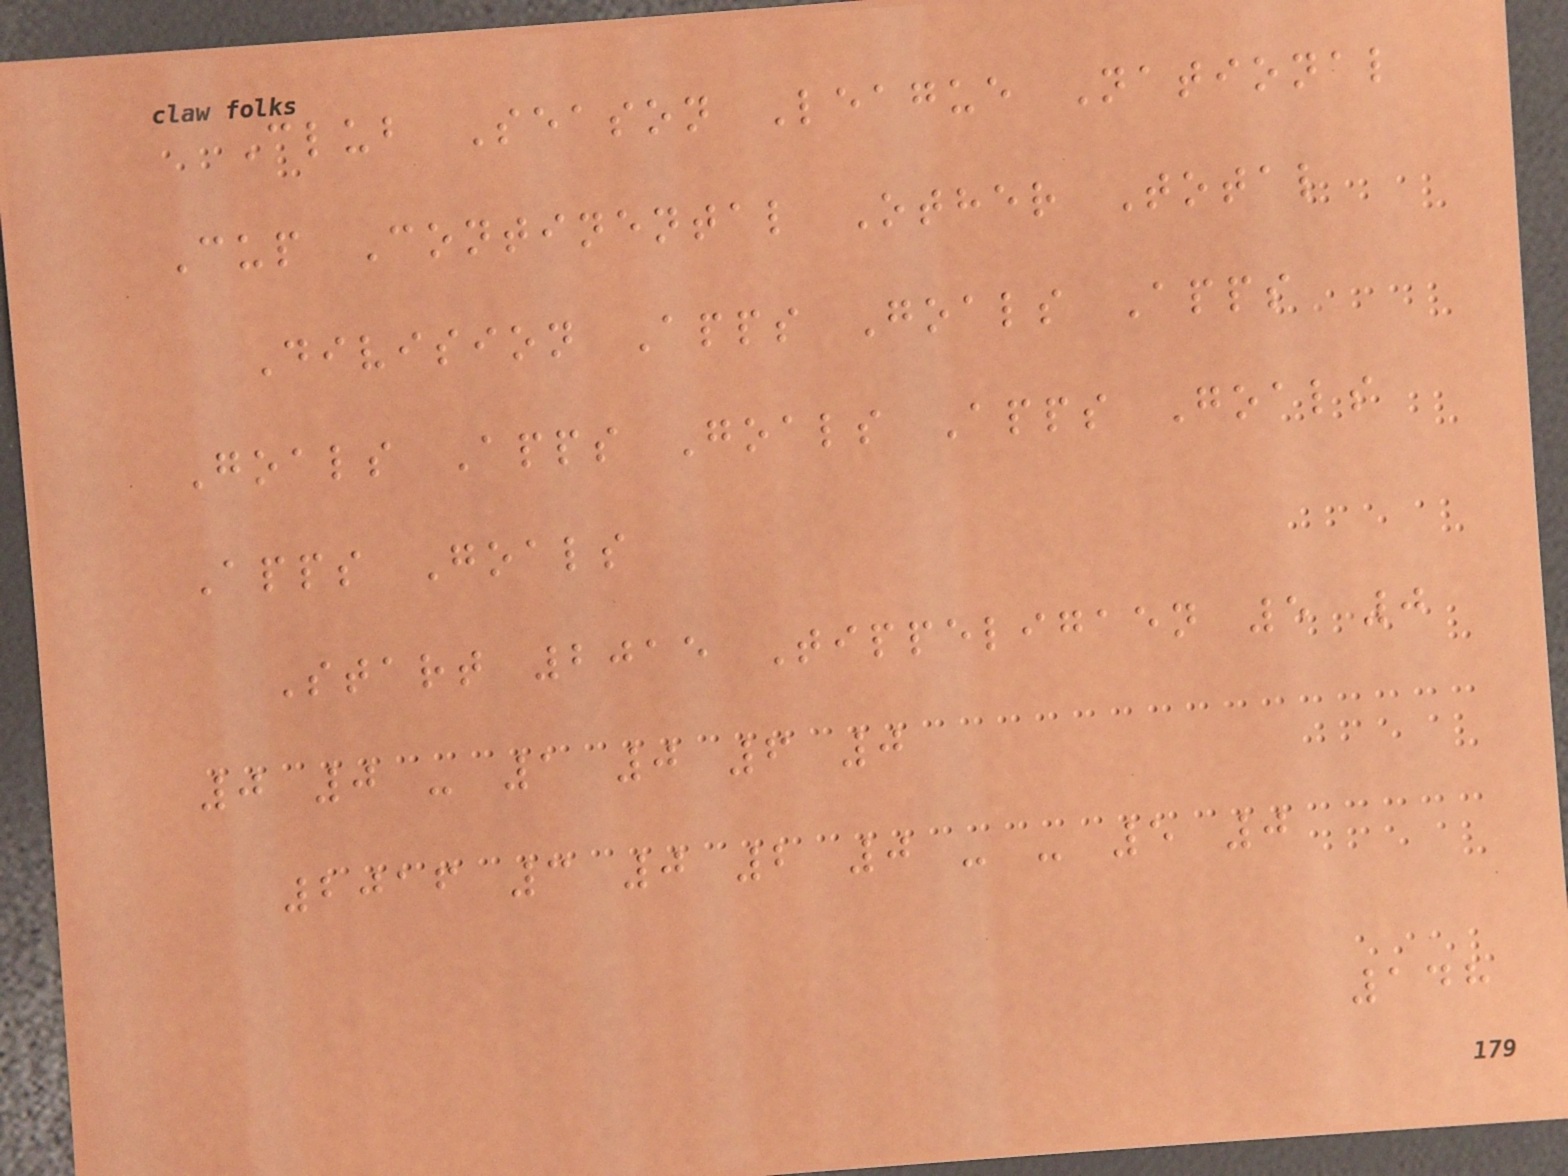Club Season League National
Cup Continental Other Total
Division Apps Goals Apps
Goals Apps Goals Apps Goals
Apps Goals
Start 2015 Tippeligaen 5 0
0 0 - 1 0 6 0
2016 3 0 2 0 - - 5 0
148
